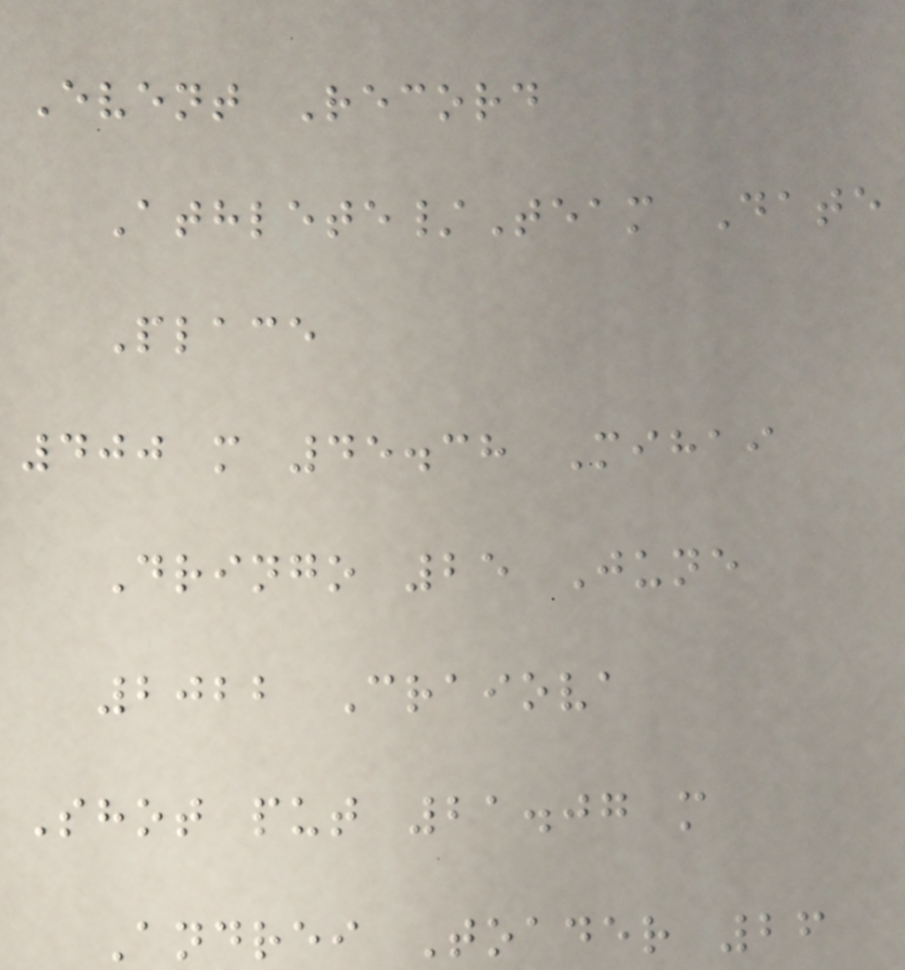Event Record
Athlete/Team Date
Place
400 m 45.38 Mihai
Dringo 25 June
2022 Craiova
Shot put 21.07 m
Andrei Toader 26
